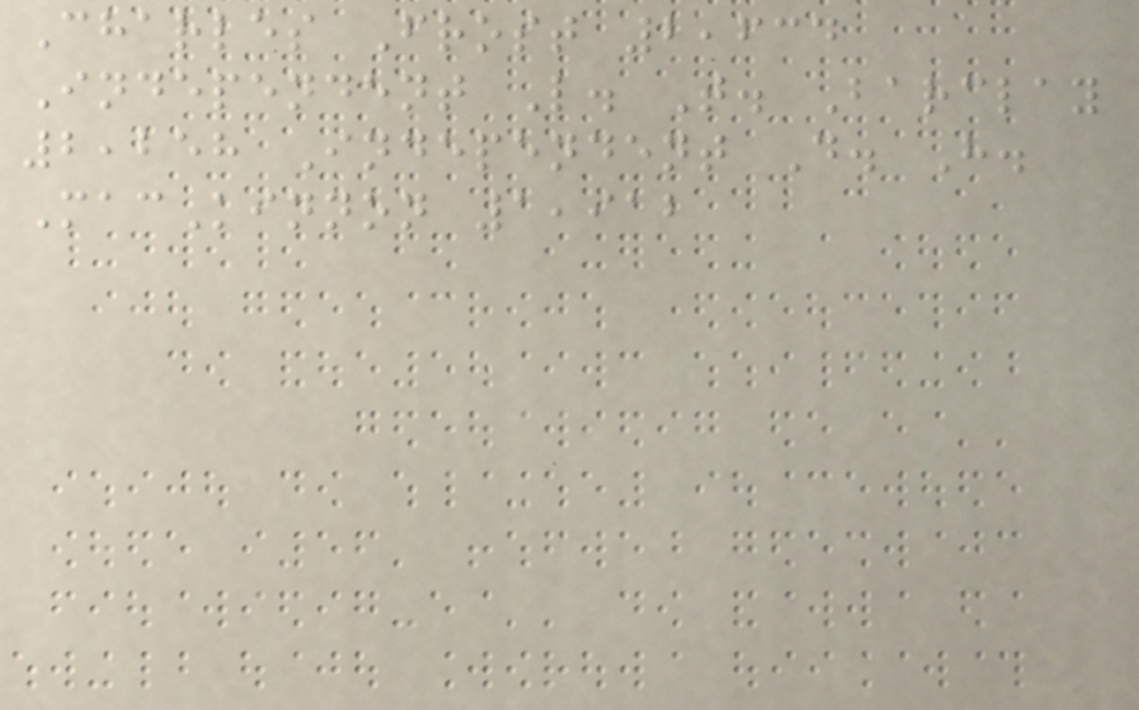Charles Frost 2,634
Independent L. T. Barclay
2,258 Independent D. H.
MacKinnon 1,912
